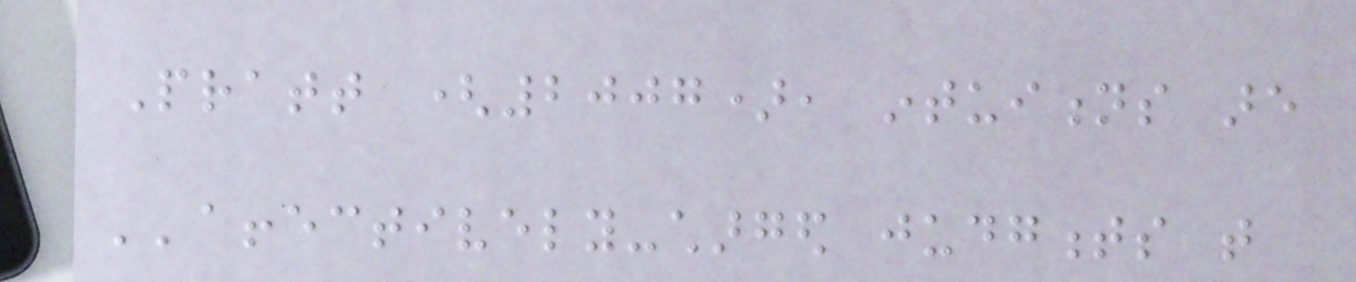Pratt (2007), intuitions are
''affectively-charged judgments that
